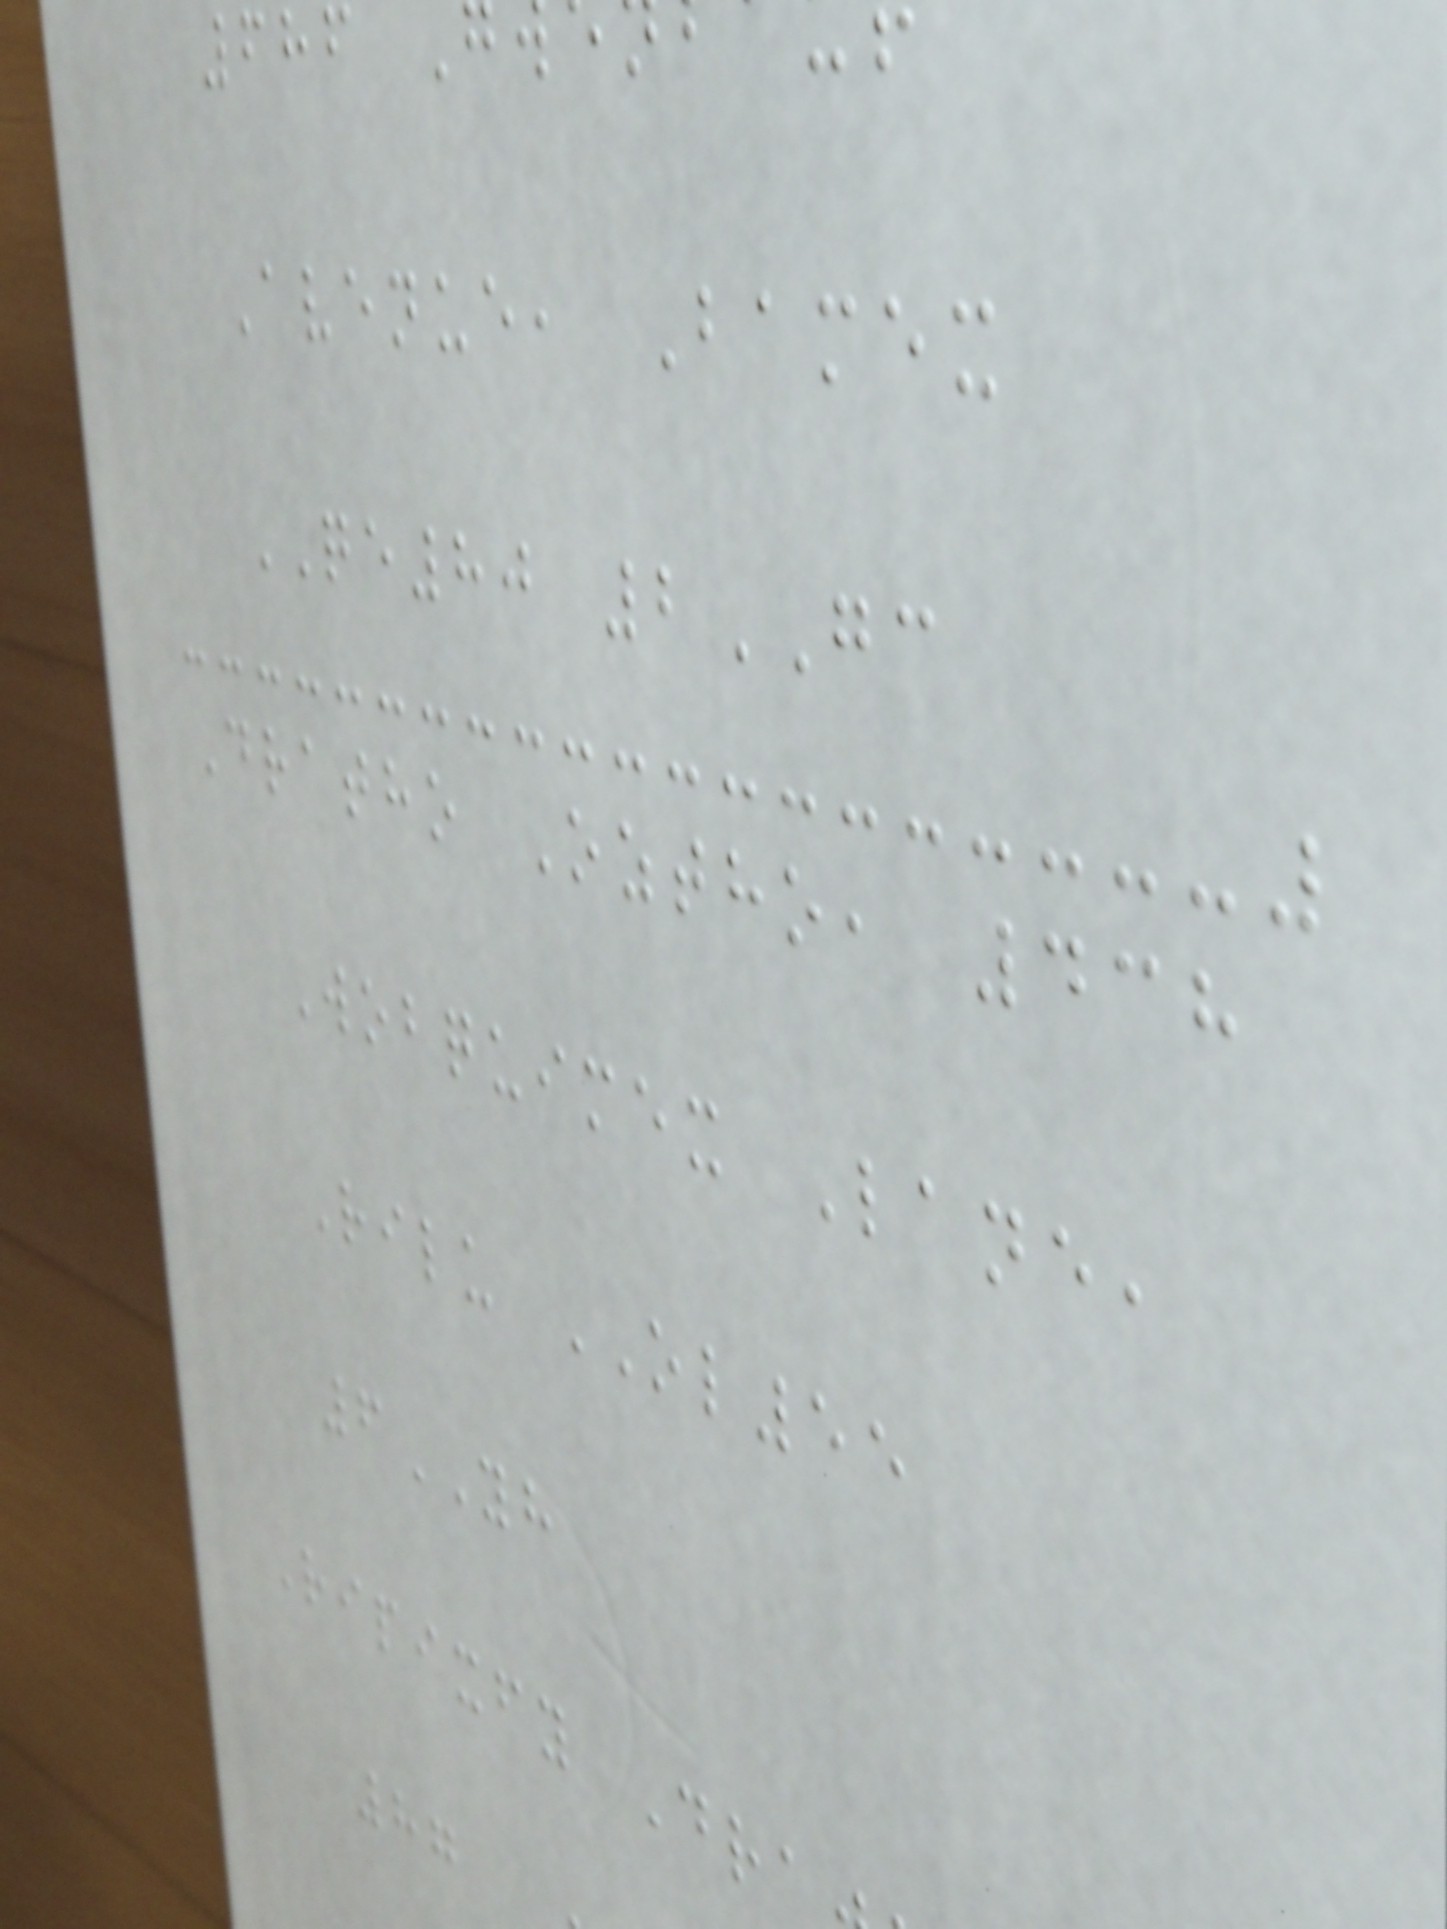686
Avenue, Bamex
QE80 2GC
Dratho Oztho, 438
Wobquimex Lane,
Rilu OL55
6YH
Ripixfy Dra
